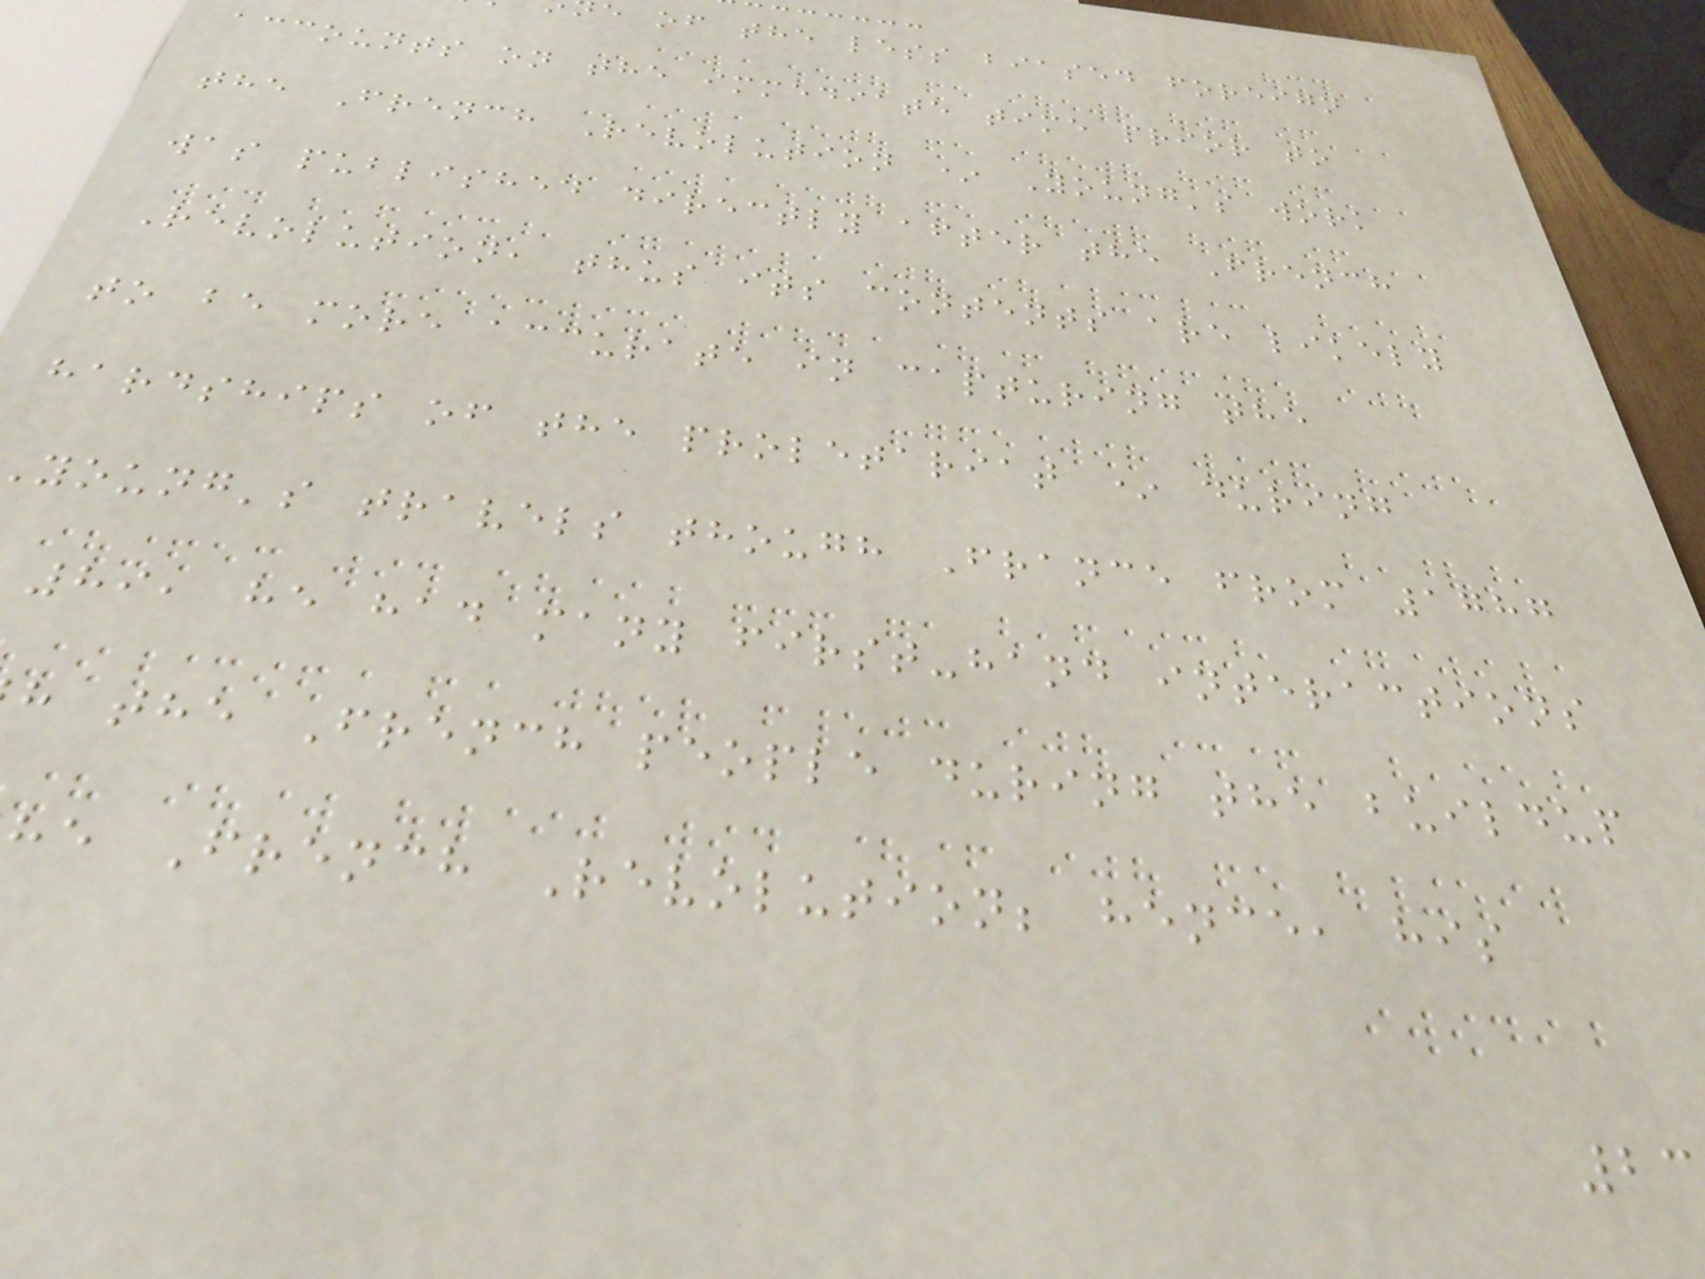e of the less biased foreign
accounts on the immediate time prior to
the French Revolution * Young's work
was published directly after the French
Revolution, thus its contents are likely
to be more accurate in capturing the
hardships of the proletariat * during
young's travels though France from 1787
89, he had many first-hand interactions
h the French people during the buildup
he French Revolution; hence, his
